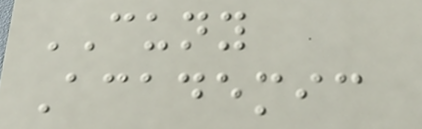CUNY
Academic
